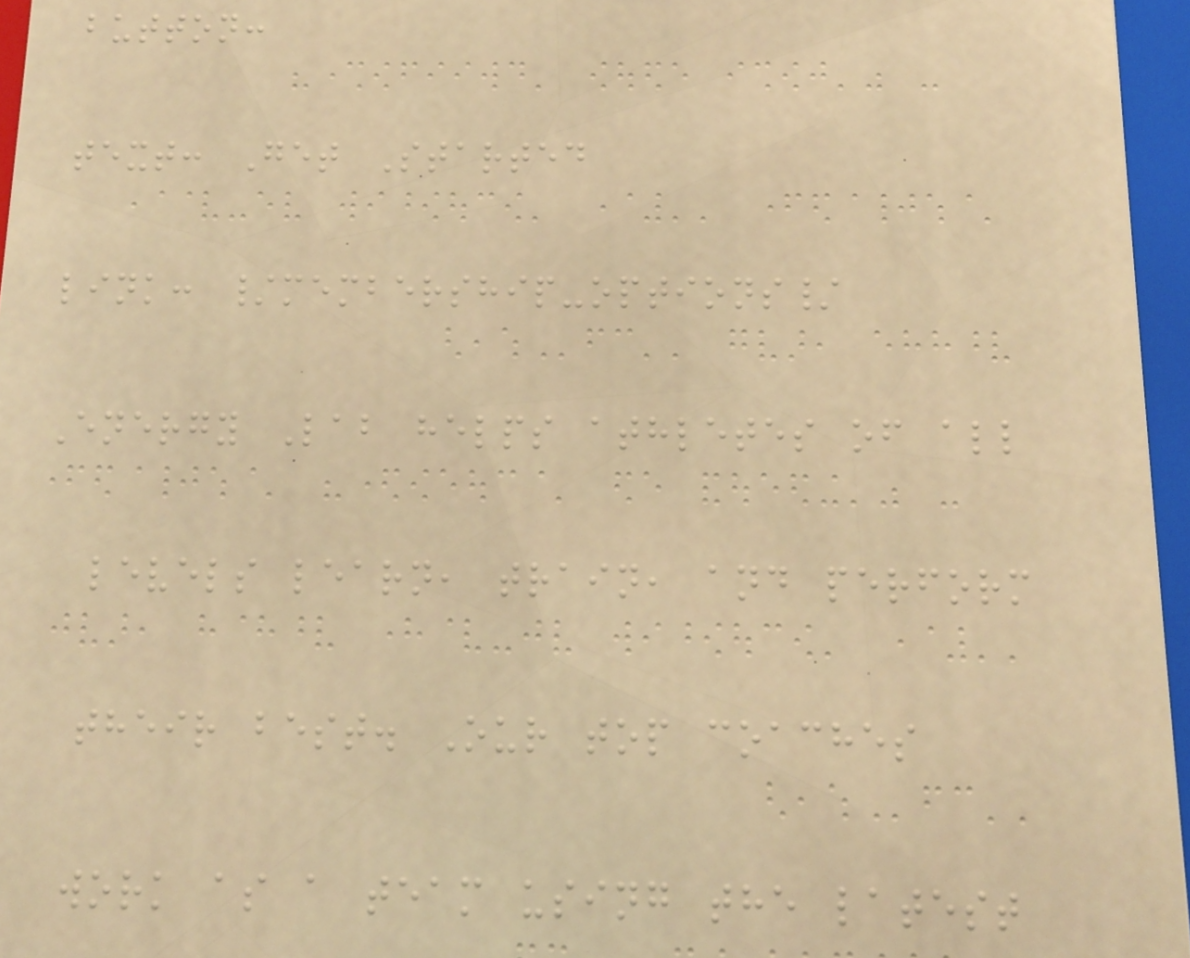button:
text: Get Started
link: /membership-options/
Energy Lab helps athletes of all
levels learn, train, and perform
their best. Our top coaches
work as a team using the latest
